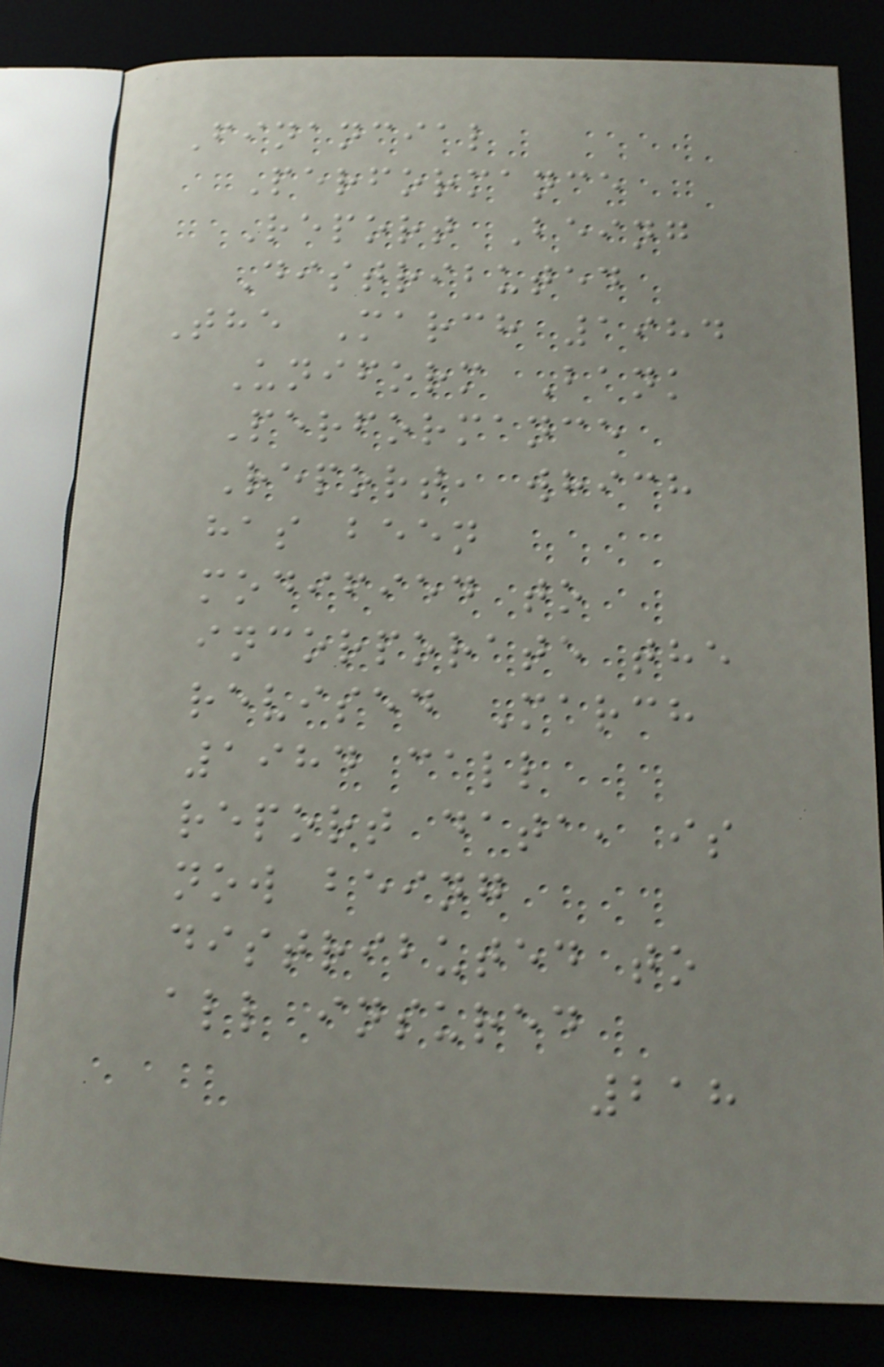Financial
Performance
Report Being
Distributed
The March 1984
Uniform Bank
Performance
Report, which
has been
modified to
incorporate the
revised March
1984 call
report data, is
now being
distributed to
all insured
218
